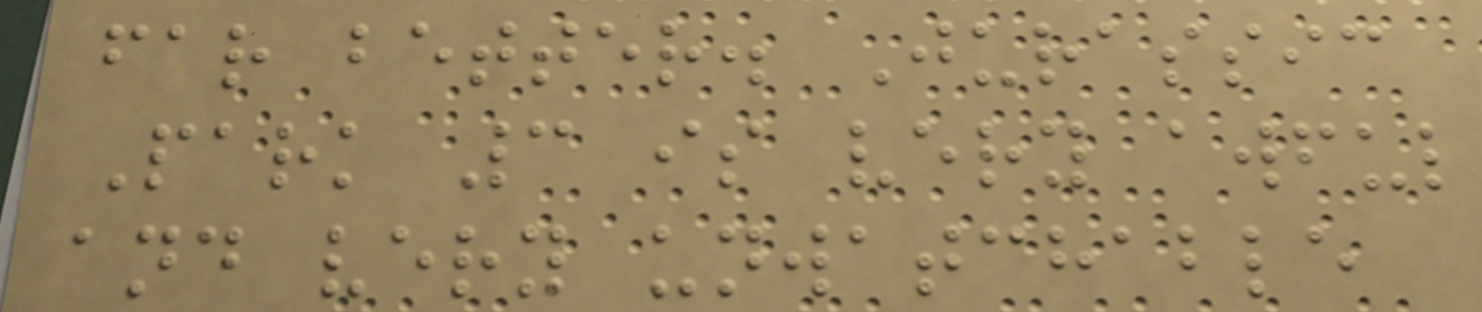far better. Jurassic
Park 3 is very awful
and very unwatchable
